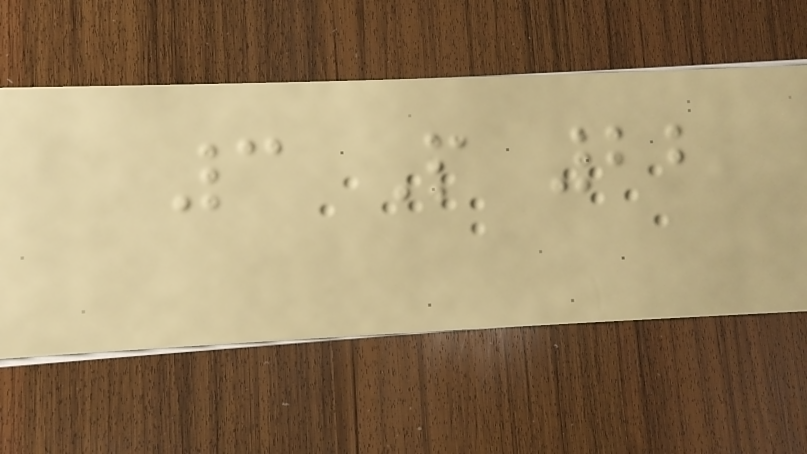3 P 22
